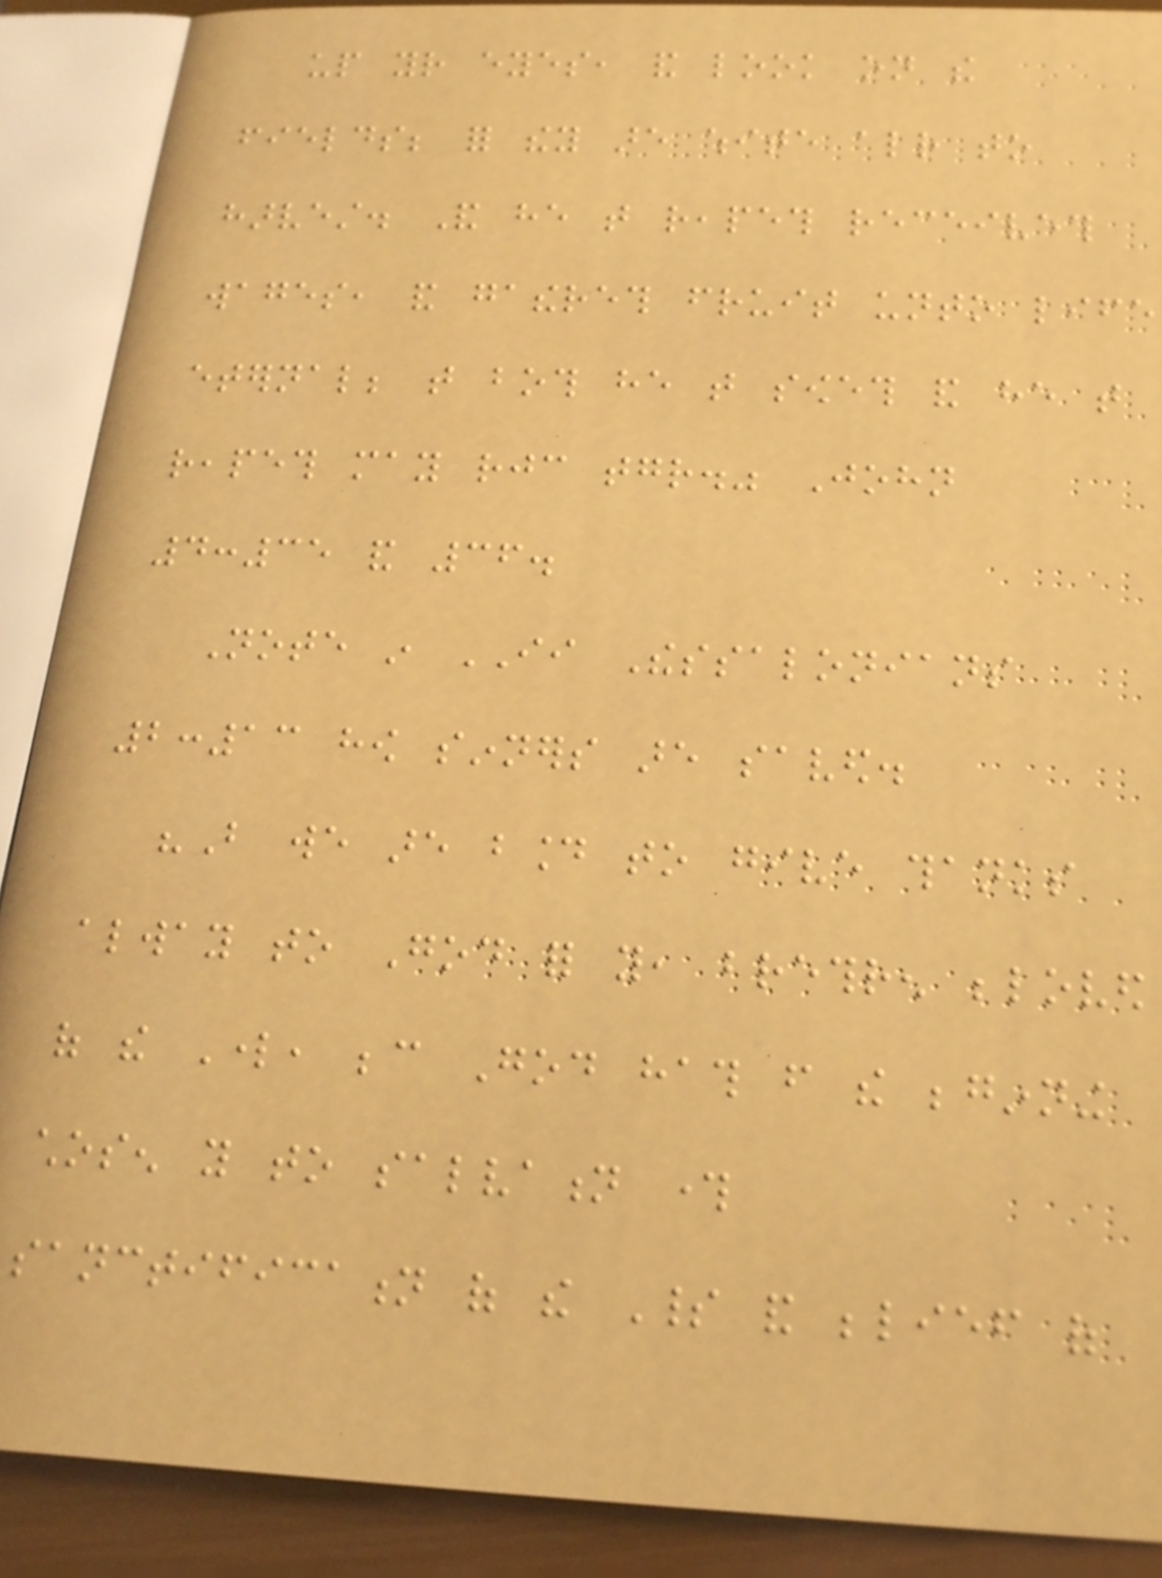up your eyes, and look on the
fields; for they are white already to
harvest. And he that reapeth receiveth
wages, and gathereth fruit unto life
eternal; that both he that soweth and he that
reapeth may rejoice together." John
4:35 and 36.
Note in II Thessalonians
2:13 how sinners are saved.
"But we are bound to give thanks
alway to God for you, brethren beloved
of the Lord, because God hath from the beginning
chosen you to salvation through
sanctification of the Spirit and belief of
